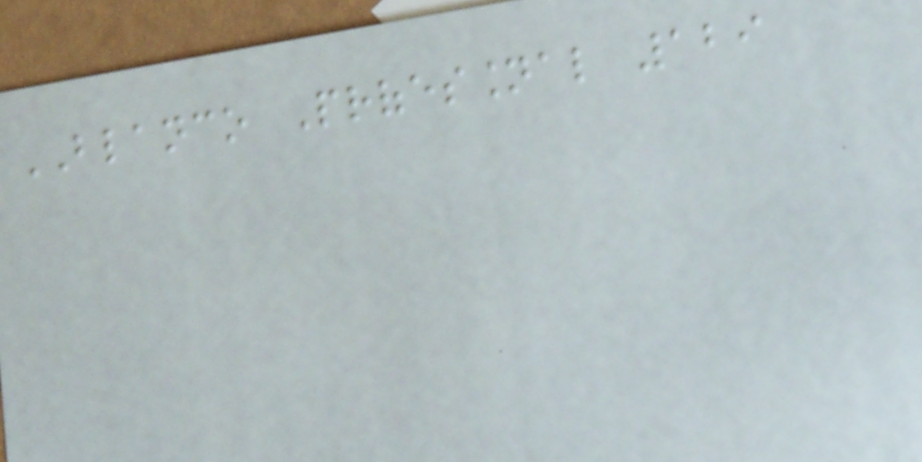BLANCO Professional 129
